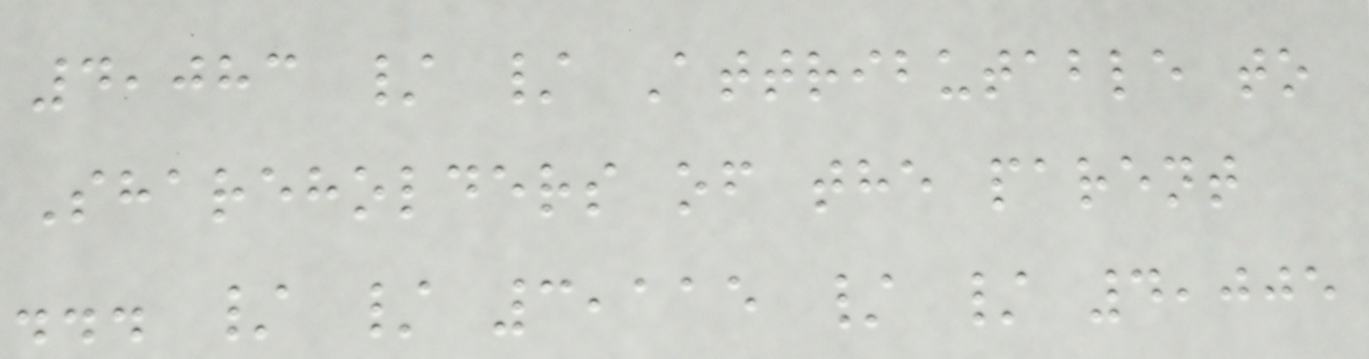4,083 / / Attributable to
Shareholders of the parent
... / / 3,115 / / 4,005
